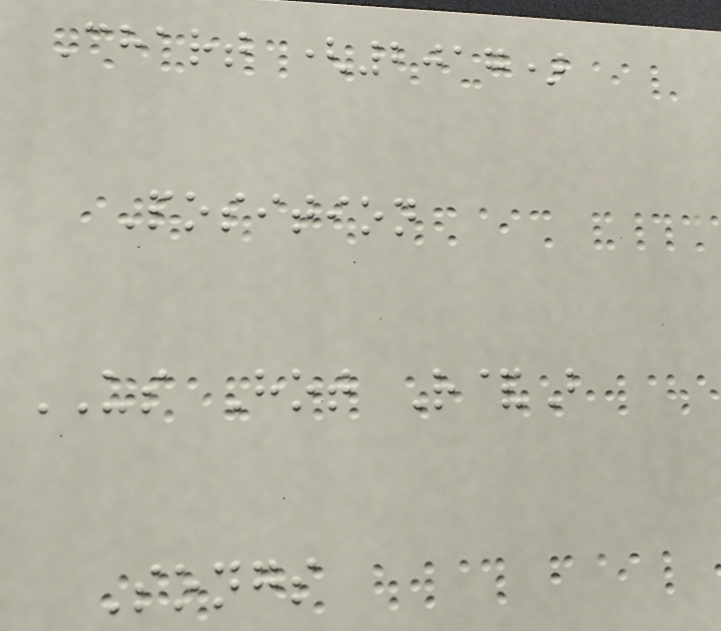Chart (2017)
Position
US Hot R&B
Songs
